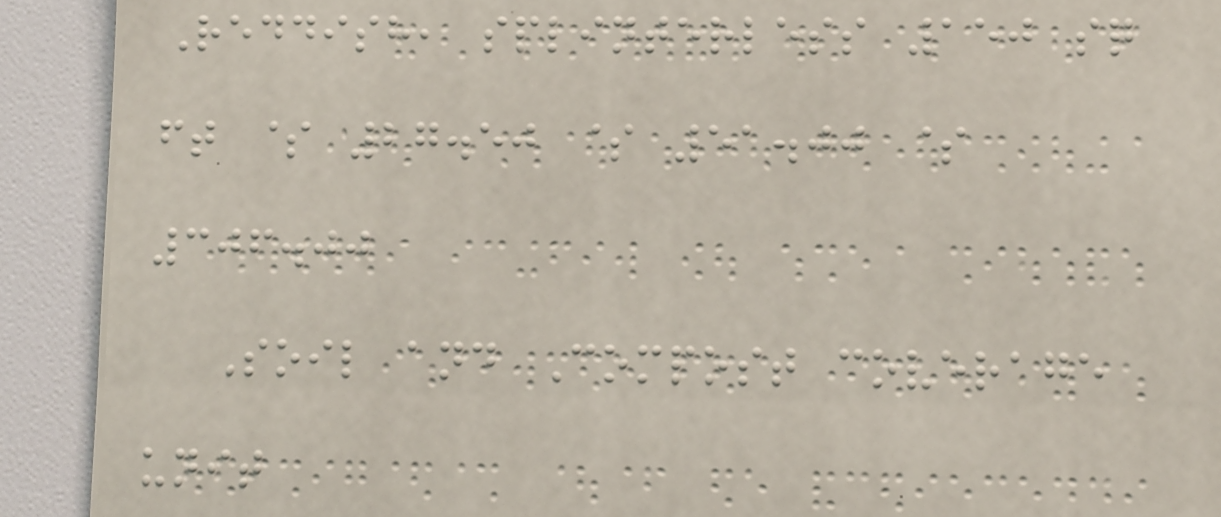Reddish, splinterless 150 sq
ft $ 27.50 $ 51.00 $
306.00
Soil and Compost coverage
unit
